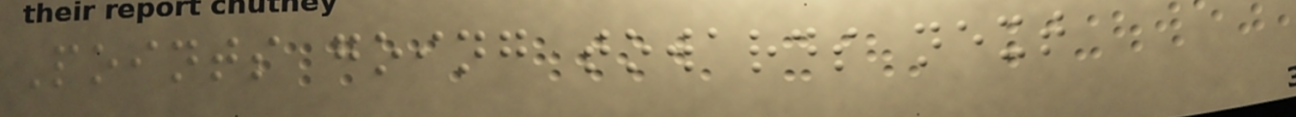Points going towards next
